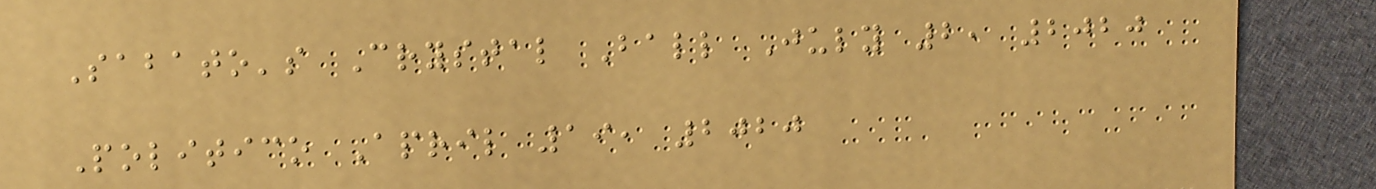Sabato's Crystal Ball July 2, 2020
Politico April 19, 2020
